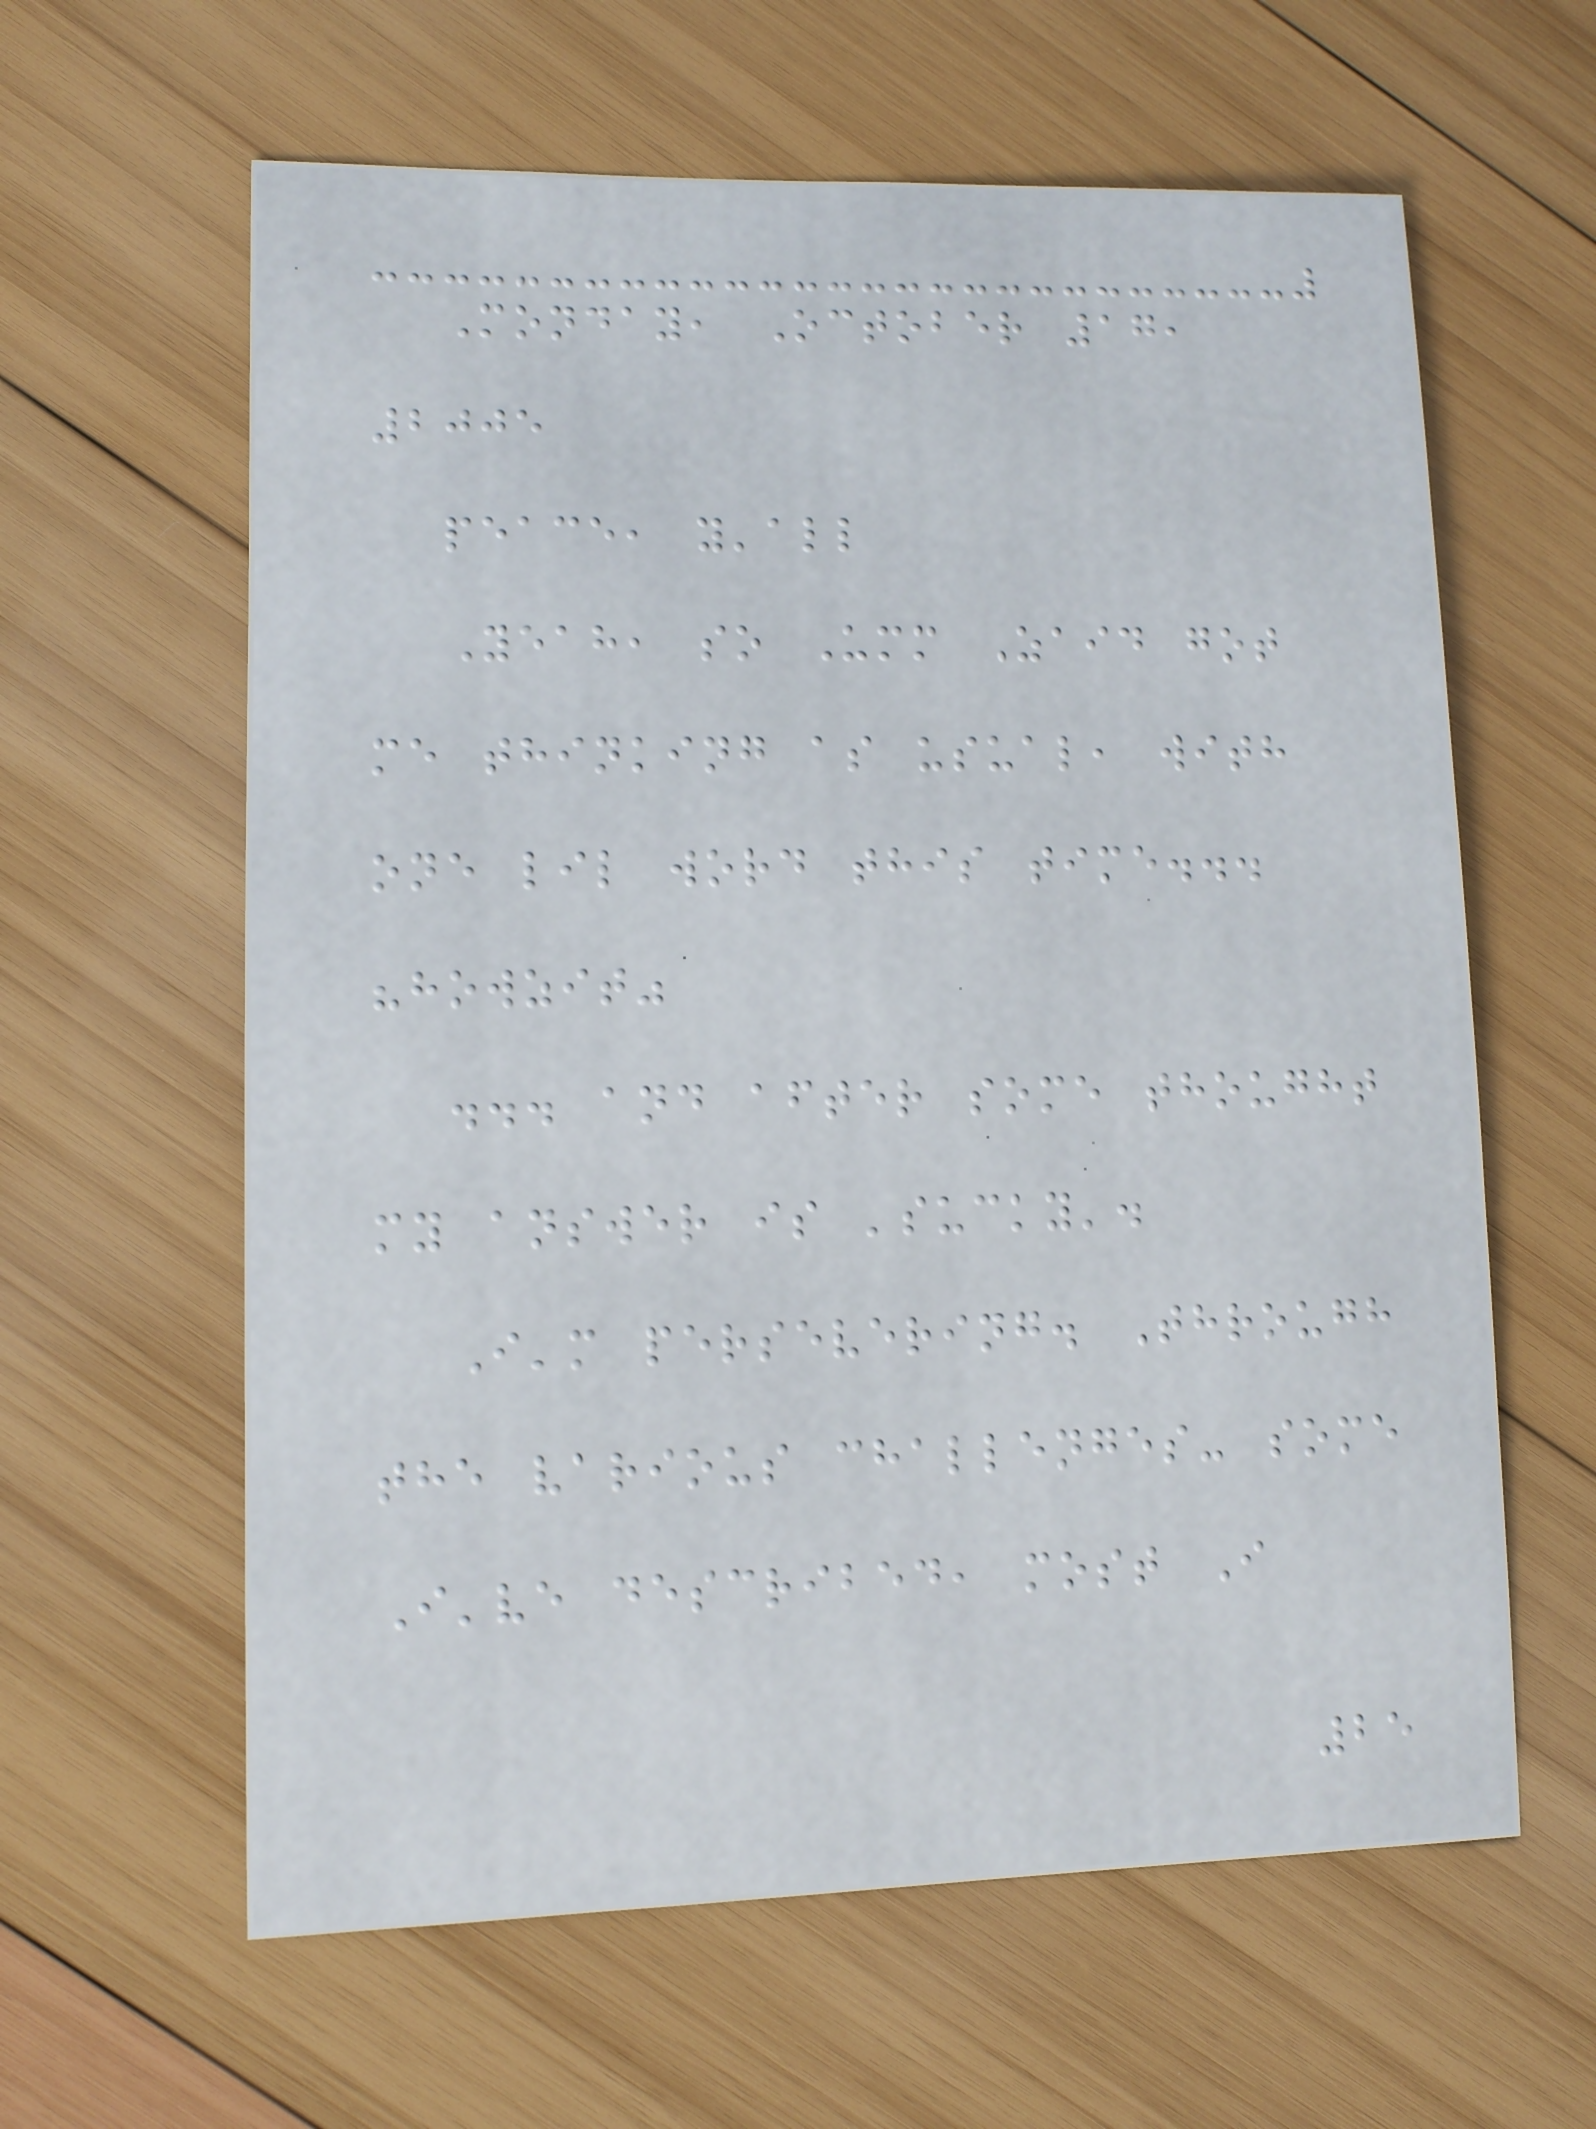Monday, October 17,
2005
peace, y'all
Yeah, so Umm Zaid got
me thinking as usual, with
one lil word this time...
"howzit"
... and after some thought
my answer is 'sucky'.
I'm persevering. Through
the various challenges- some
I've described, most I
25
